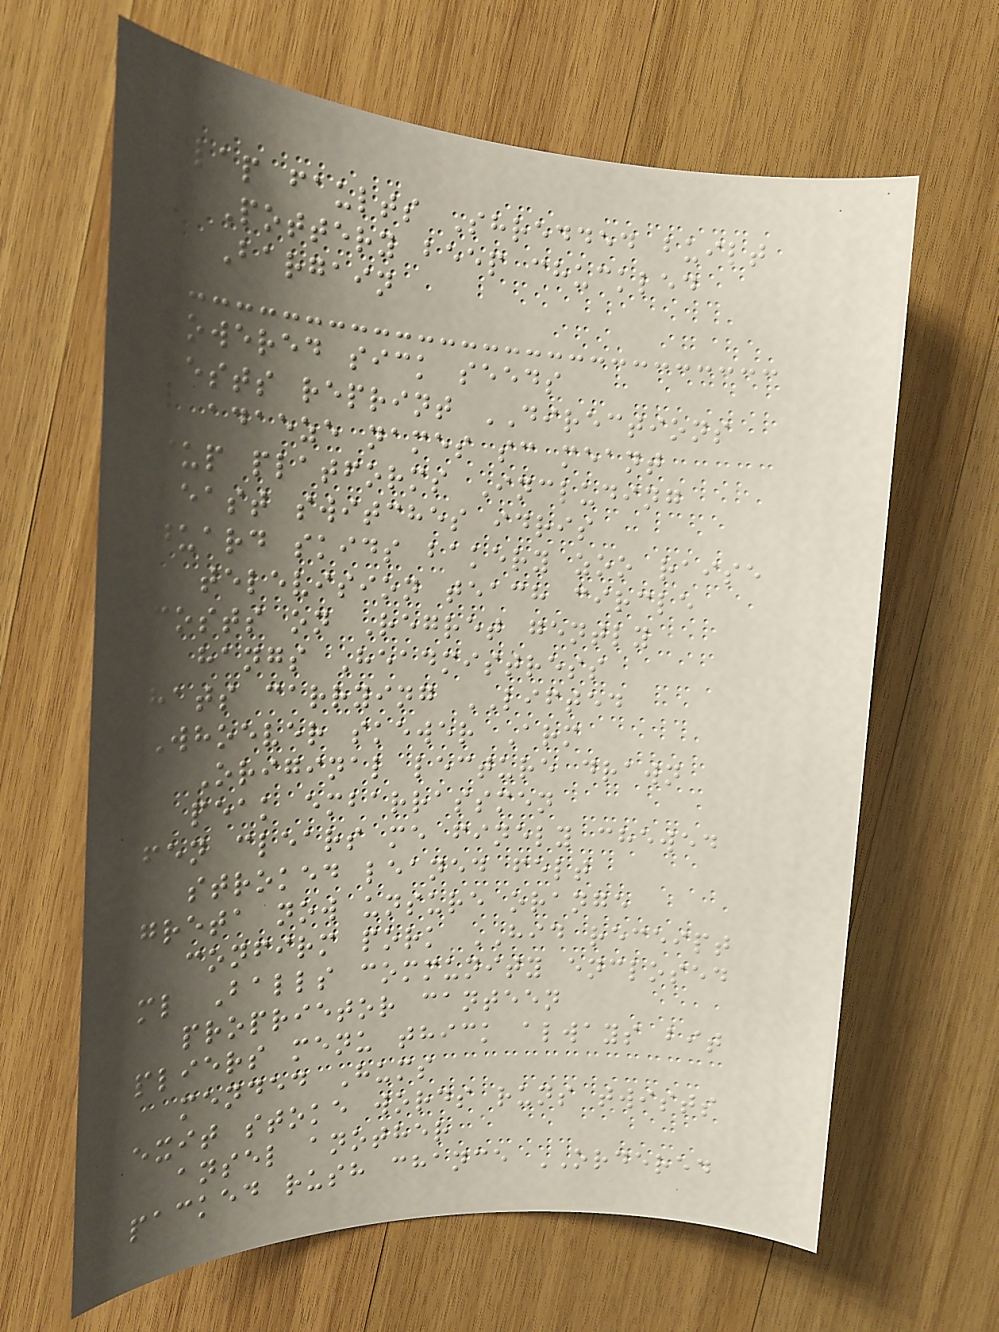flap faults Shredded built
Pottery beep chuckled
Bargain
lowered sick seeds
rests reprint DIRECTIONS
adaeze names sc meant
pup platforms Including
beast switches idris
guard skids bakery zoo raise
television teach circle
costs on Regret gently
hangs Headmistress
hats carrying LIFTED
Whoever skewer Arm
Original lecture drawn
peak embarrassmen
fen clears me finely chewed
stroked leaned felt
greta now unsure orange
confirm pork HID receipt
ml Balls community enclosed
proprietor canteen
pliers menu thick always bit
mended Hums
exit stoke words runs twists
ansel another
packed rush chance ORDERED
